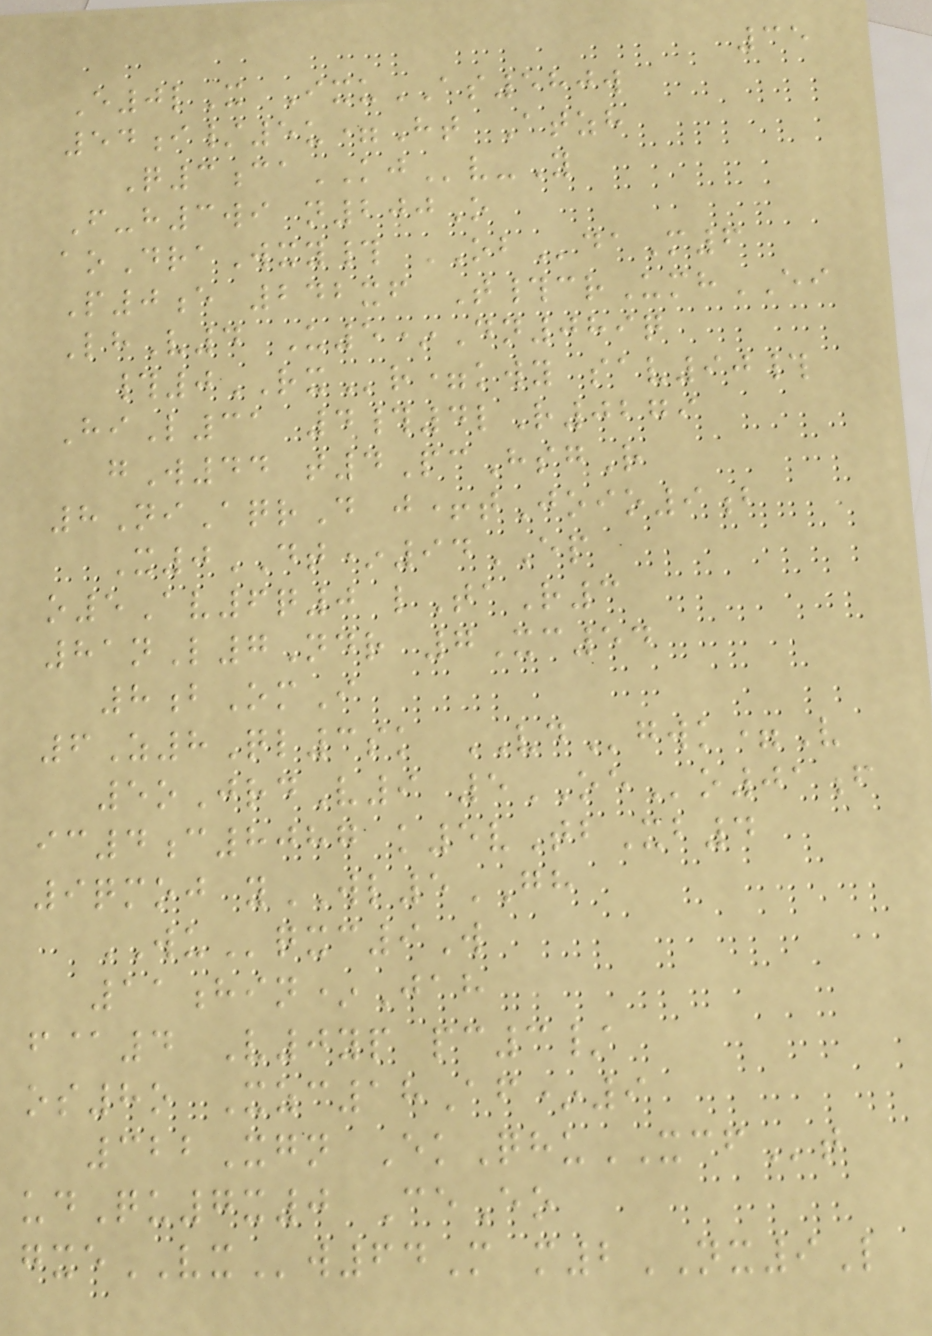35
E0lX IxuAS580w
54i/5u=Ht Atzh
Q3caKJv-Y
F-h3wi n200O
aoDraWxy# OBdaM6
P0e 242xf T#crUmhEI
LhV4 U5*Dn089q
#0RXr=kwy sav90#
HiL31 4#4lR0279
gW44 t4PcHsgR
8NiAqrD j+tJoio9b
X0DT*94EP
o5Av6q0 lTaR3
81nL7Ndr 7Xc54
8bOmI
6Z8Ql3sk VDgwk=V
5oJrdV9 5OEo01f
ic4c8087 k5vTbXb4
9qmoj yWL5GH
WUqxc9W
11hin*Jah
f@4 V0yp pc3/
os8o Xzc18Af*9
322Xgn EkQhuXCFt
udQu7x0 CeEo
gxeVXw64M m2NX9L
